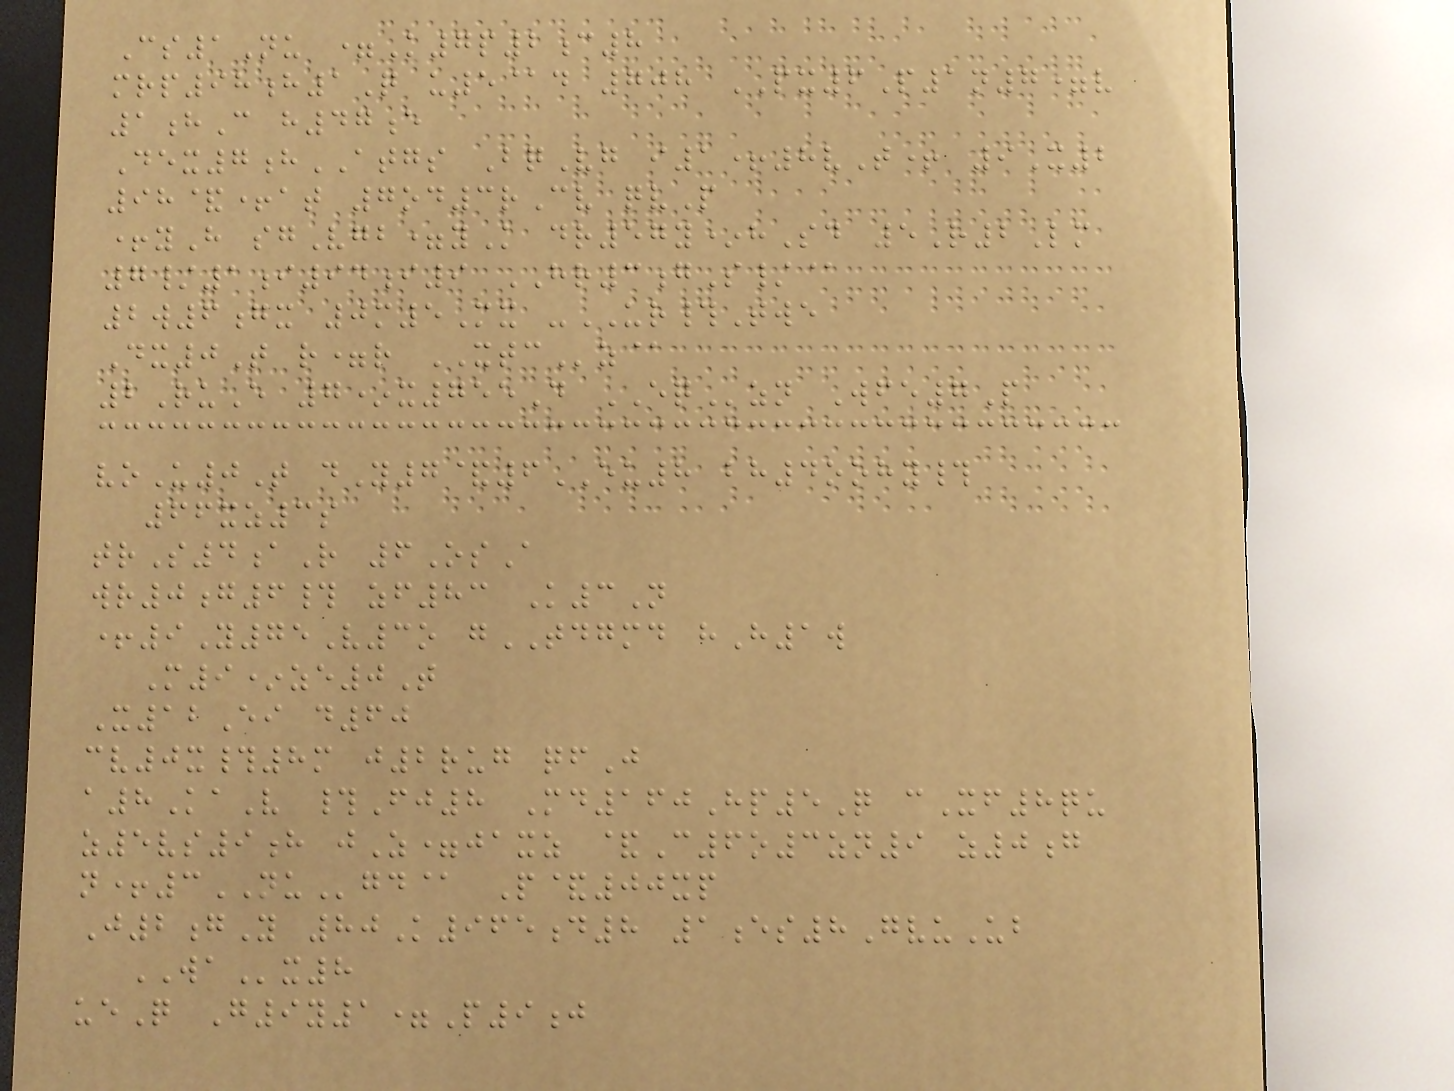Cs1Nu =K7p2c8
mrp98h1Q u5@d 708 PX6P1n7=v
1hC h47e
Dex7hATGS BqVg i1+8vT+ 9X2
98&+at 7od3rCv qvP
+yH sgVgb=yK dr57y*hSd 5R2Lm
7/1i94i9 HR3gS/@
2w6gx 0m5Mx -UR#Twe
Dx0T r=r XTCz@
2RuE 7*x755D EQzn Wfe7P
voU0T dY7&6EU8 bh4oohy#
66xz3s
trS4aR 6OsA
wr0g6# zf83 K3N
+9Y75V3o gTDGMD hH1w
M9*ze0T
X12Ei d60
cv0x#8m j2rug qfJ
a8KaV #Fj8 Md160Hp5Q cXf8qu
z5vs9h jZ=jaxz &C6o3zn9 z0g
n+3NUgd@ P&00xp
J2gY 80K965d8 1es8GvuUb
WAx8
ueQ G9y1=P9j
